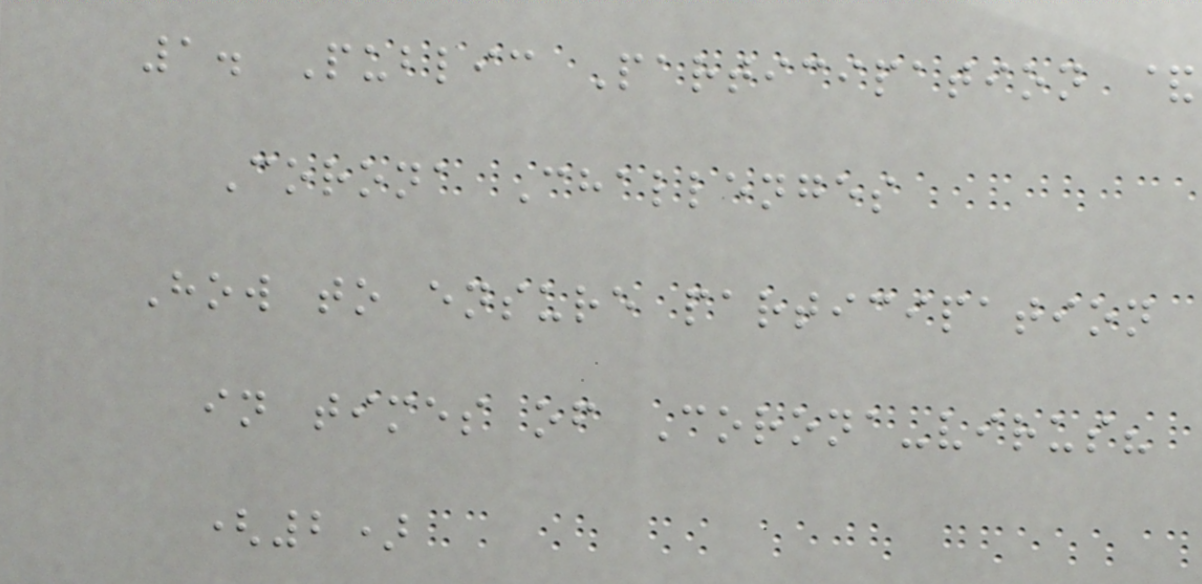1. Public Participation &
Corona Challenges
How to ensure participation
in times of Corona-virus?
(2)
